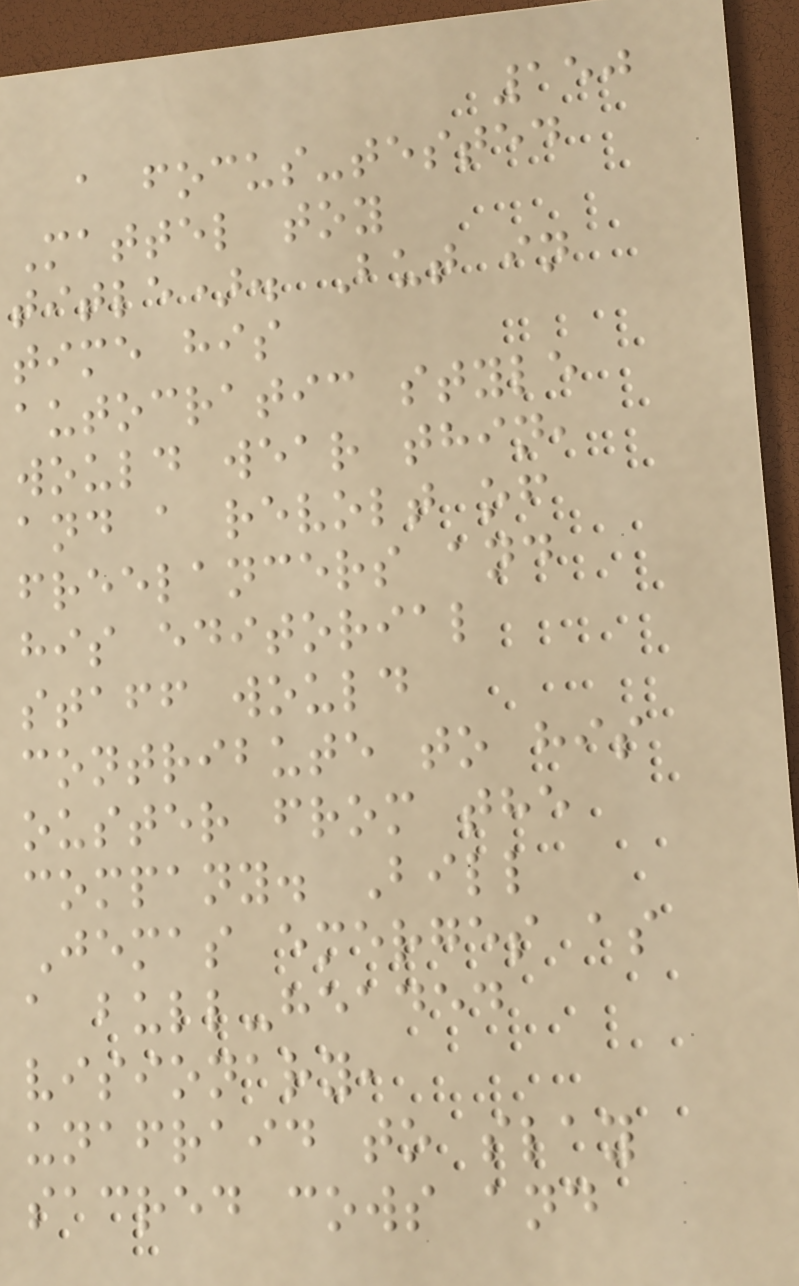150
a focus-tested
Mattel toy
title). But in
time his
autocratic style
would wear thin,
and a revolt of
freelancers and
his editorial
staff would
contribute to his
ouster from the
company. Bill
Jemas emerges as
a bull-headed
visionary,
unafraid to slay
sacred cows and
